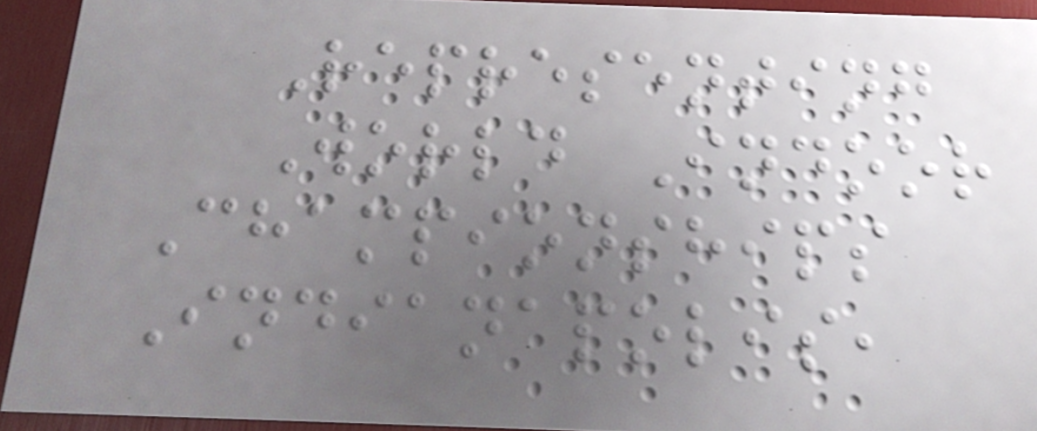Representing
World Indoor
Championships
Indianapolis,
